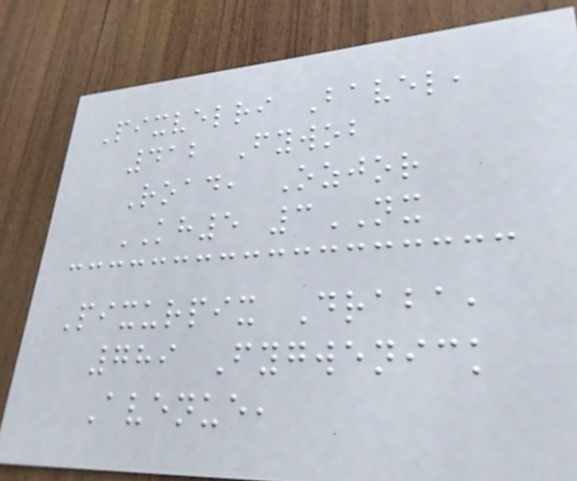Pixvelri Bavel,
412 Fywob
Road, Ozjor
KH5 3NX
Pixurpix Draba,
789 Fygwenick
Avenue,
